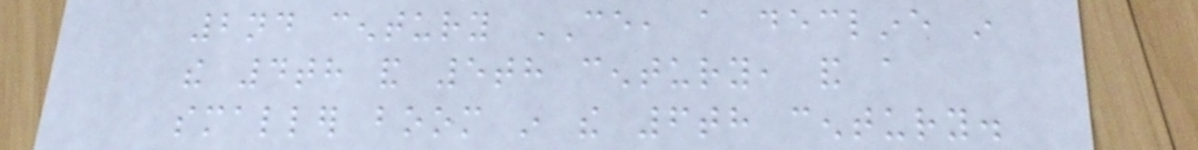2nd century CE, a decline in
the 4th and 5th century, and a
smaller boom in the 6th century.
